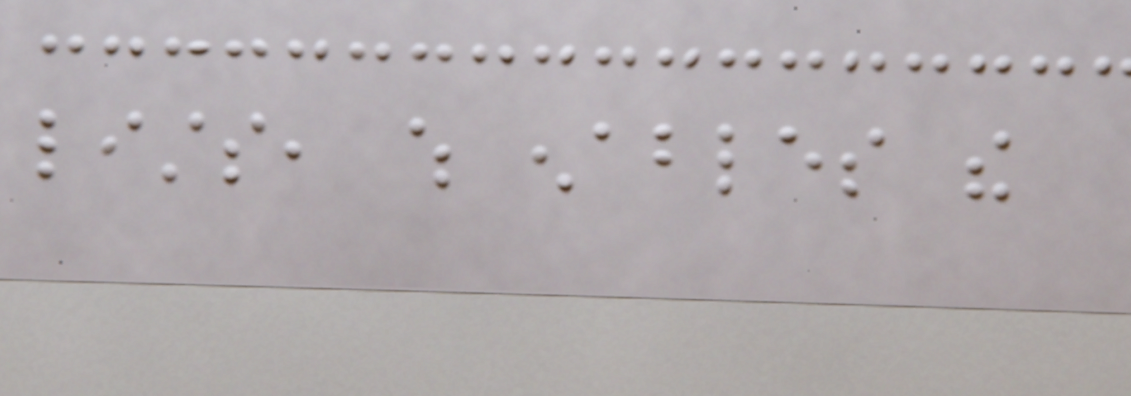lists, which enables the
